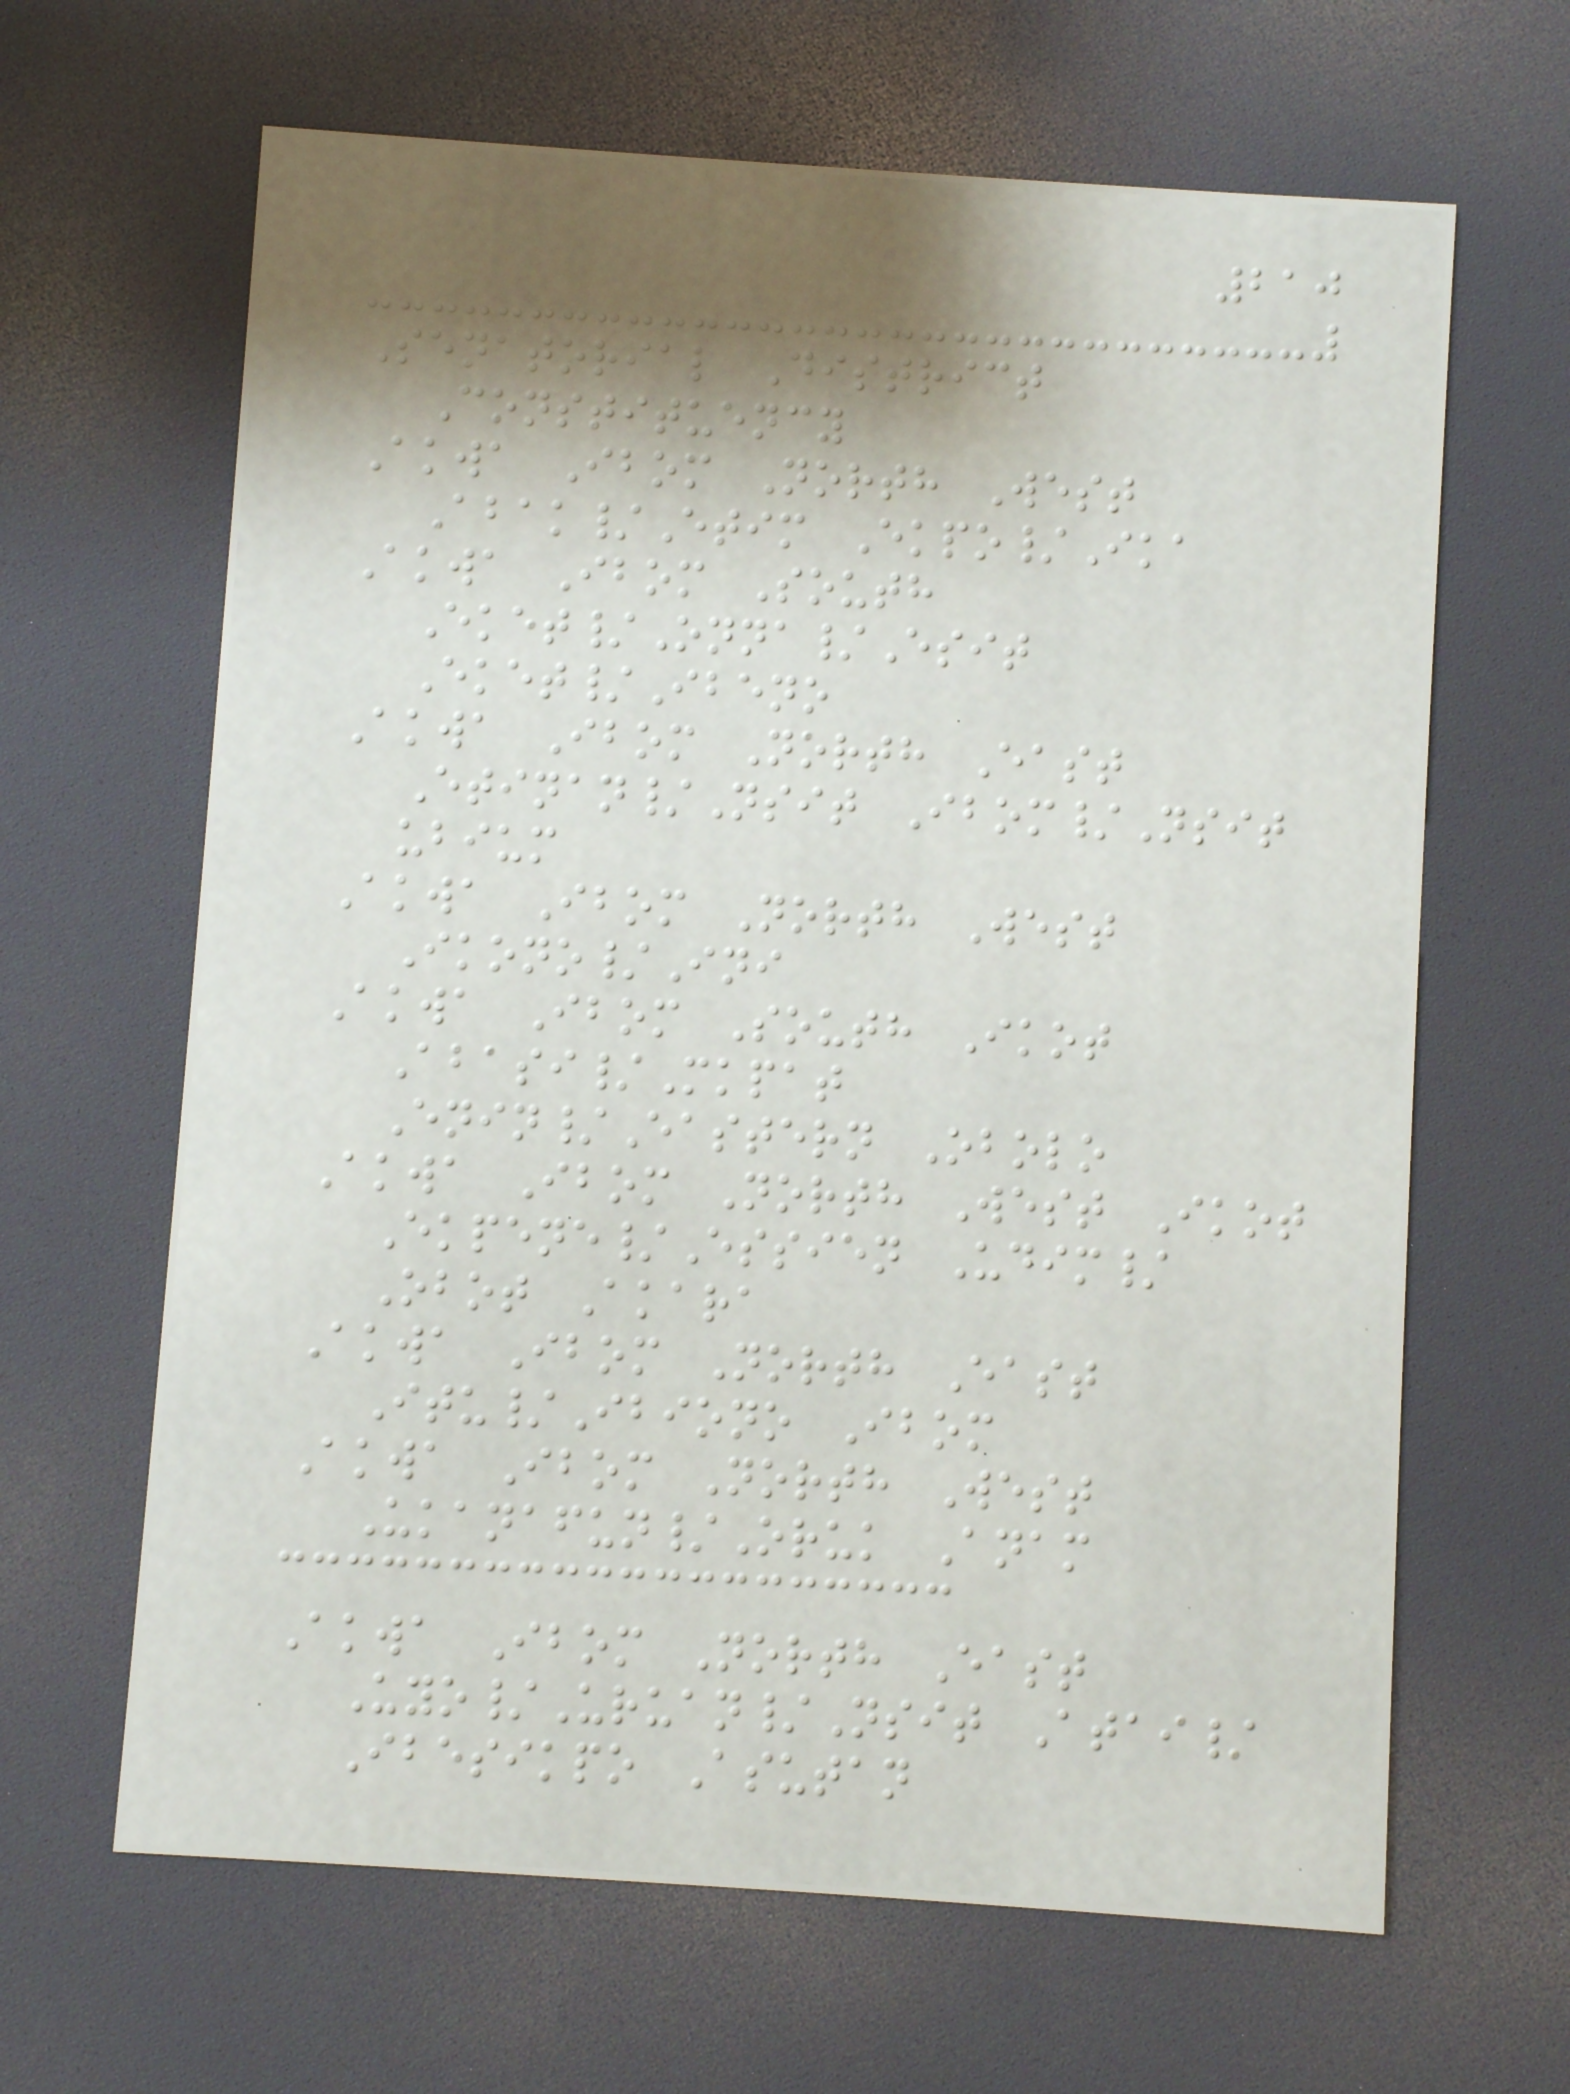210
Senatorial District
Constituency
Akwa Ibom North West
Abak/Etim Ekpo/Ika
Akwa Ibom South
Eket/Onna/Esit
Eket/Ibeno
Akwa Ibom North East
Etinan/Nsit Ibom/Nsit
ubium
Akwa Ibom North West
Ikono/Ini
Akwa Ibom South Ikot
Abasi/Mkpat
Enin/Eastern Obolo
Akwa Ibom North West Ikot
Ekpene/Essien Udim/
Obot Akara
Akwa Ibom North East
Itu/Ibiono Ibom
Akwa Ibom North West
Ukanafun/Oruk Anam
Akwa Ibom North East
Uyo/Uruan/Nsit Atai/
Ibesikpo Asutan
